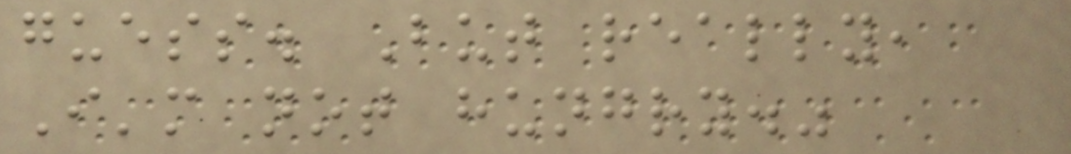guess. But really,
I'm not hungry."
